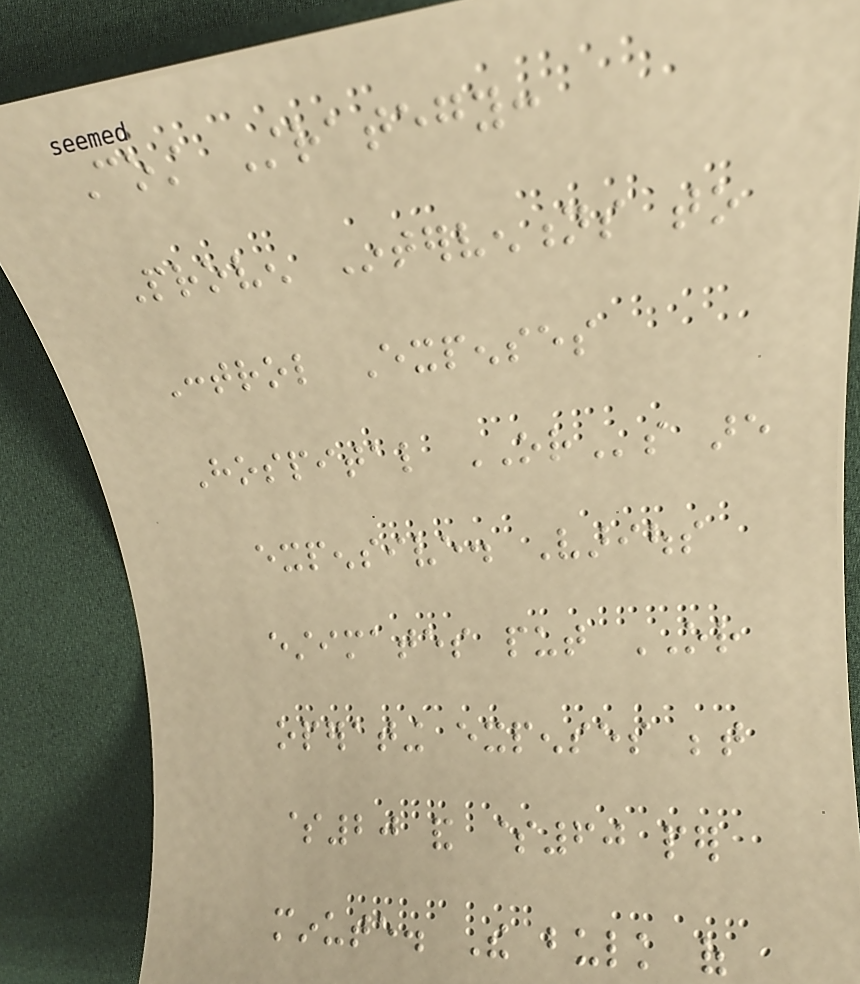Cost Strategy:
Proven Interventions to
Control Expenses
Hospital ORs are
expensive. Various
estimates put OR
operating expenses between
$20 and $60 per
minute. The bulk of
